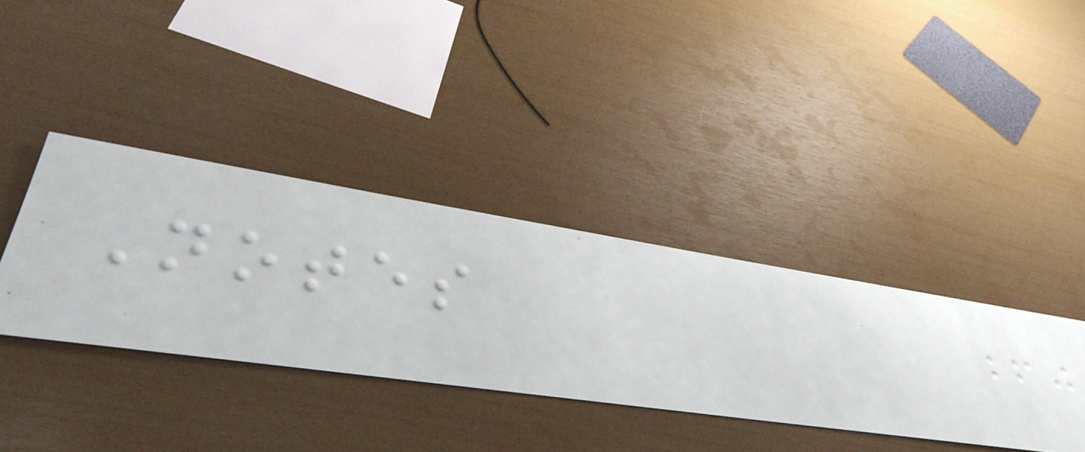Notes
